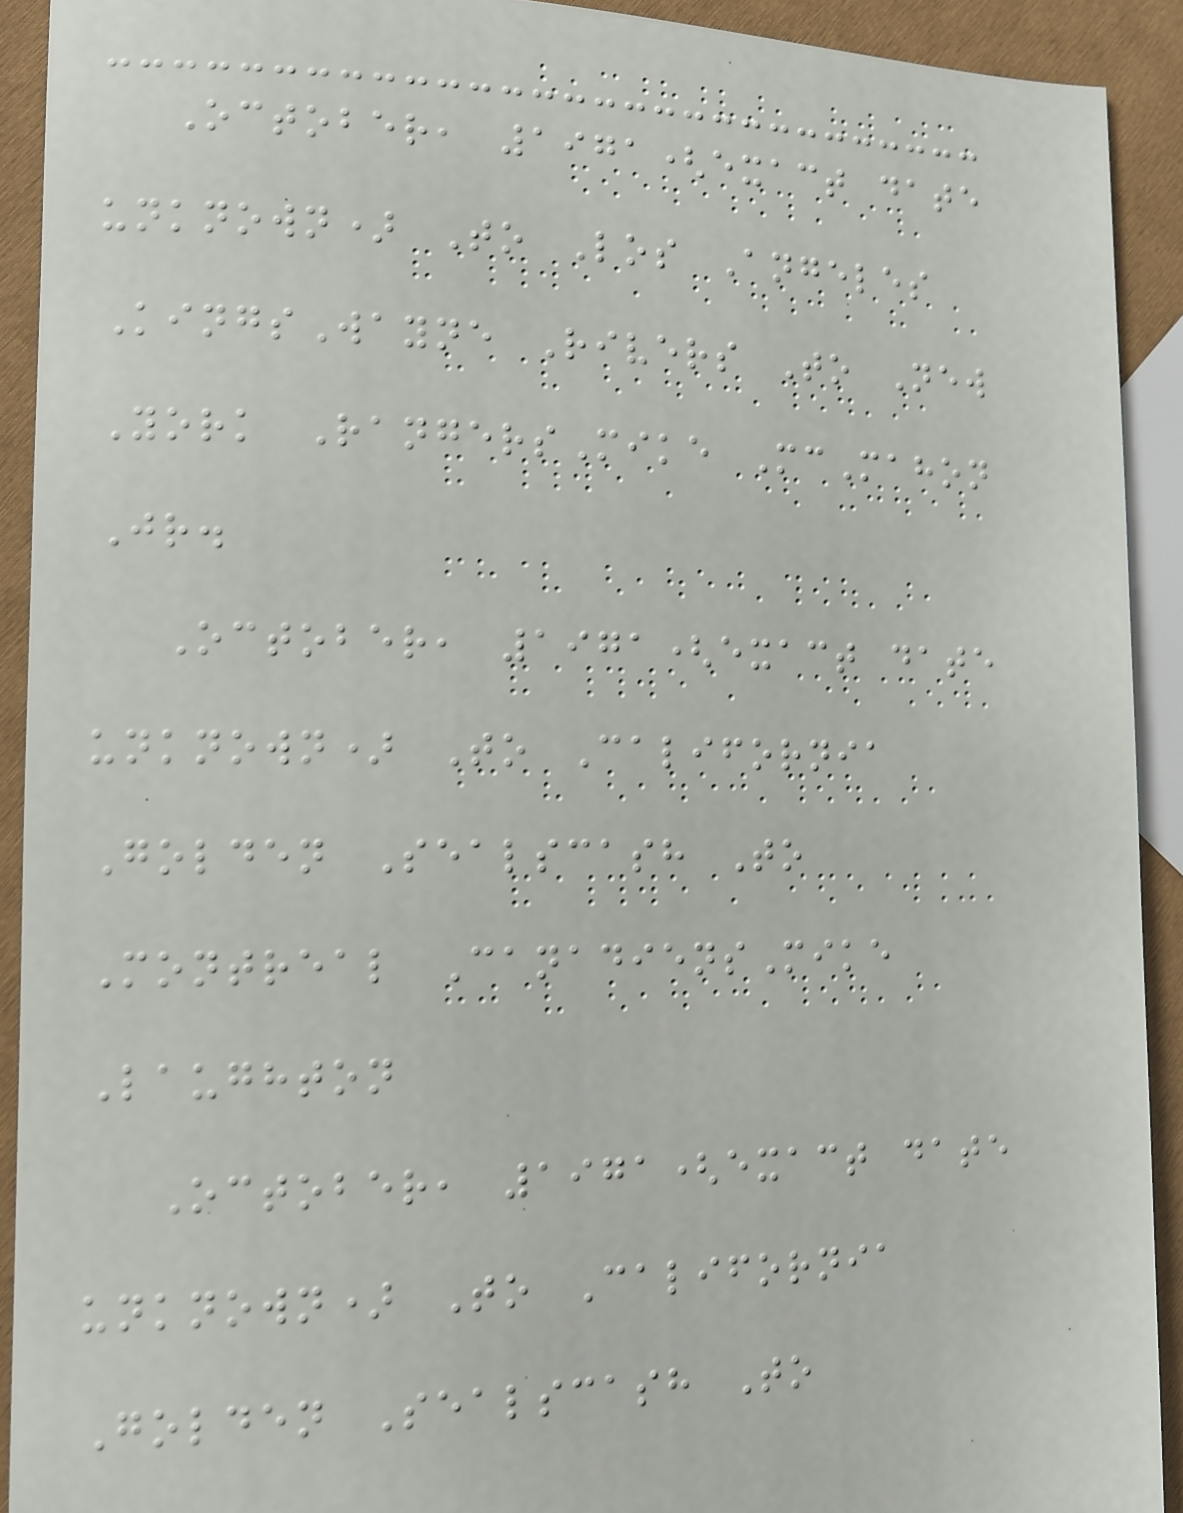October, 1971(exact date
unknown) To Los Angeles
KingsWayne Rivers To New
York RangersMike McMahon
Jr.
October, 1971(exact date
unknown) To California
Golden Sealscash To
Montreal CanadiensMike
Laughton
October, 1971(exact date
unknown) To California
Golden Sealscash To
